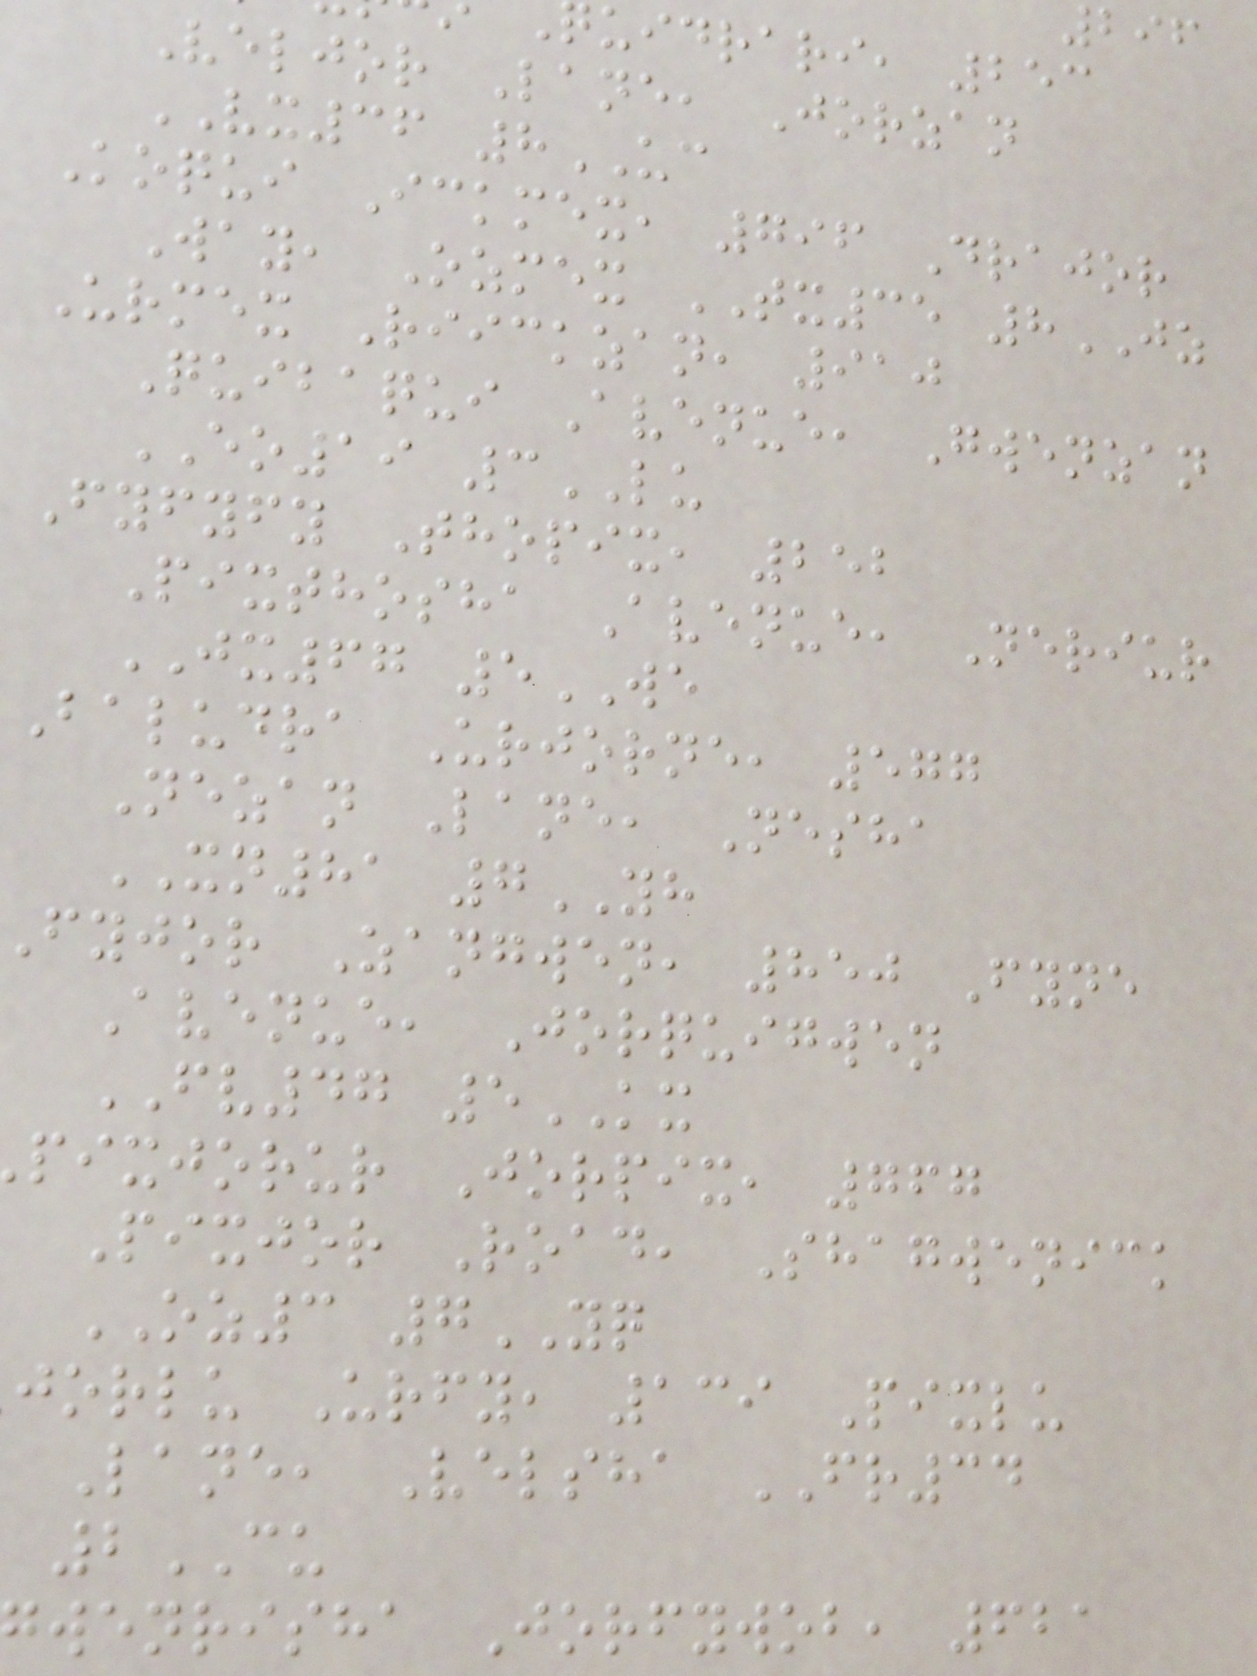296
uidrari, 253
Veljor Lane, Jorzan
VX36 8UC
Koqui Ickmex, 796 Drajor
Way, Ozmex TX35 8JZ
Urmex Riickzan, 910
Quibaqui Avenue, Gwenzan
EO19 3LU
Fyfyfy Thopix, 252
Pixthosha Avenue, Neriur
JX67 5WE
Baludra Urjorne, 577
Nezan Lane, Nesha
XN81 7YH
fyjor Zangwen, 850 Fyne
Avenue, Jorquigwen
FV47 5KX
pixjorur Jorpix, 767
Pixjor Road, Shagwenick
OZ3 7YQ
jorlu Urfy, 139 Pixlu
Lane, Velsha FR34
2CU
wenrisha Jorfywob, 621
